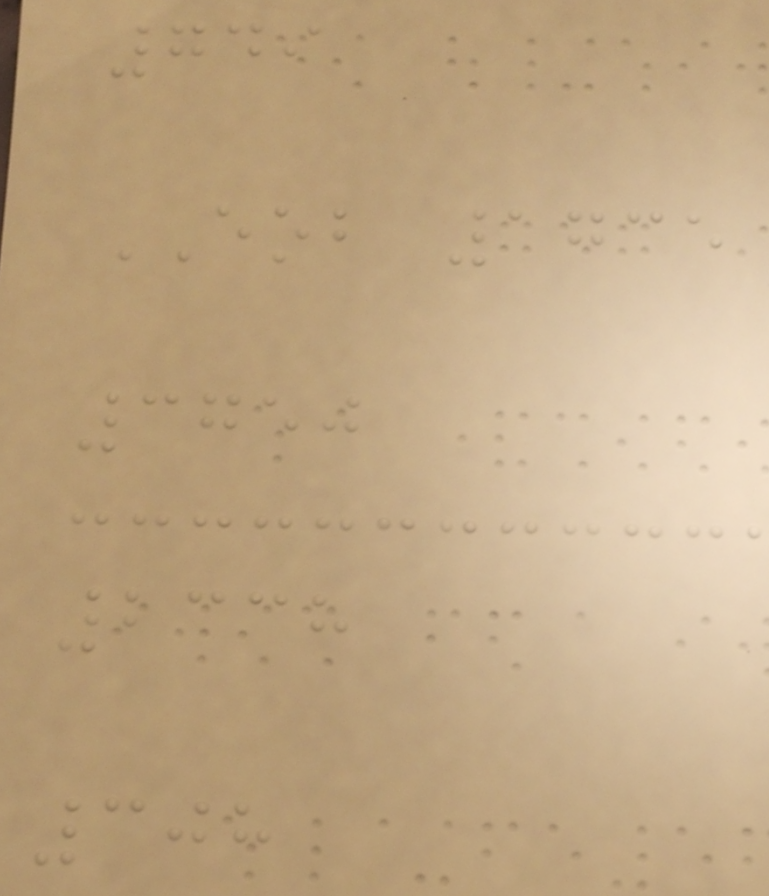749
EOB 1735
3750
2338
308
